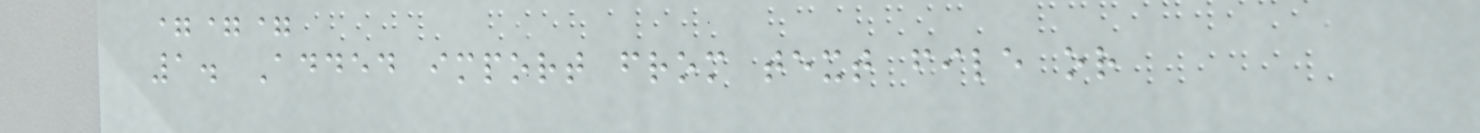===
1. Added import from text file or
